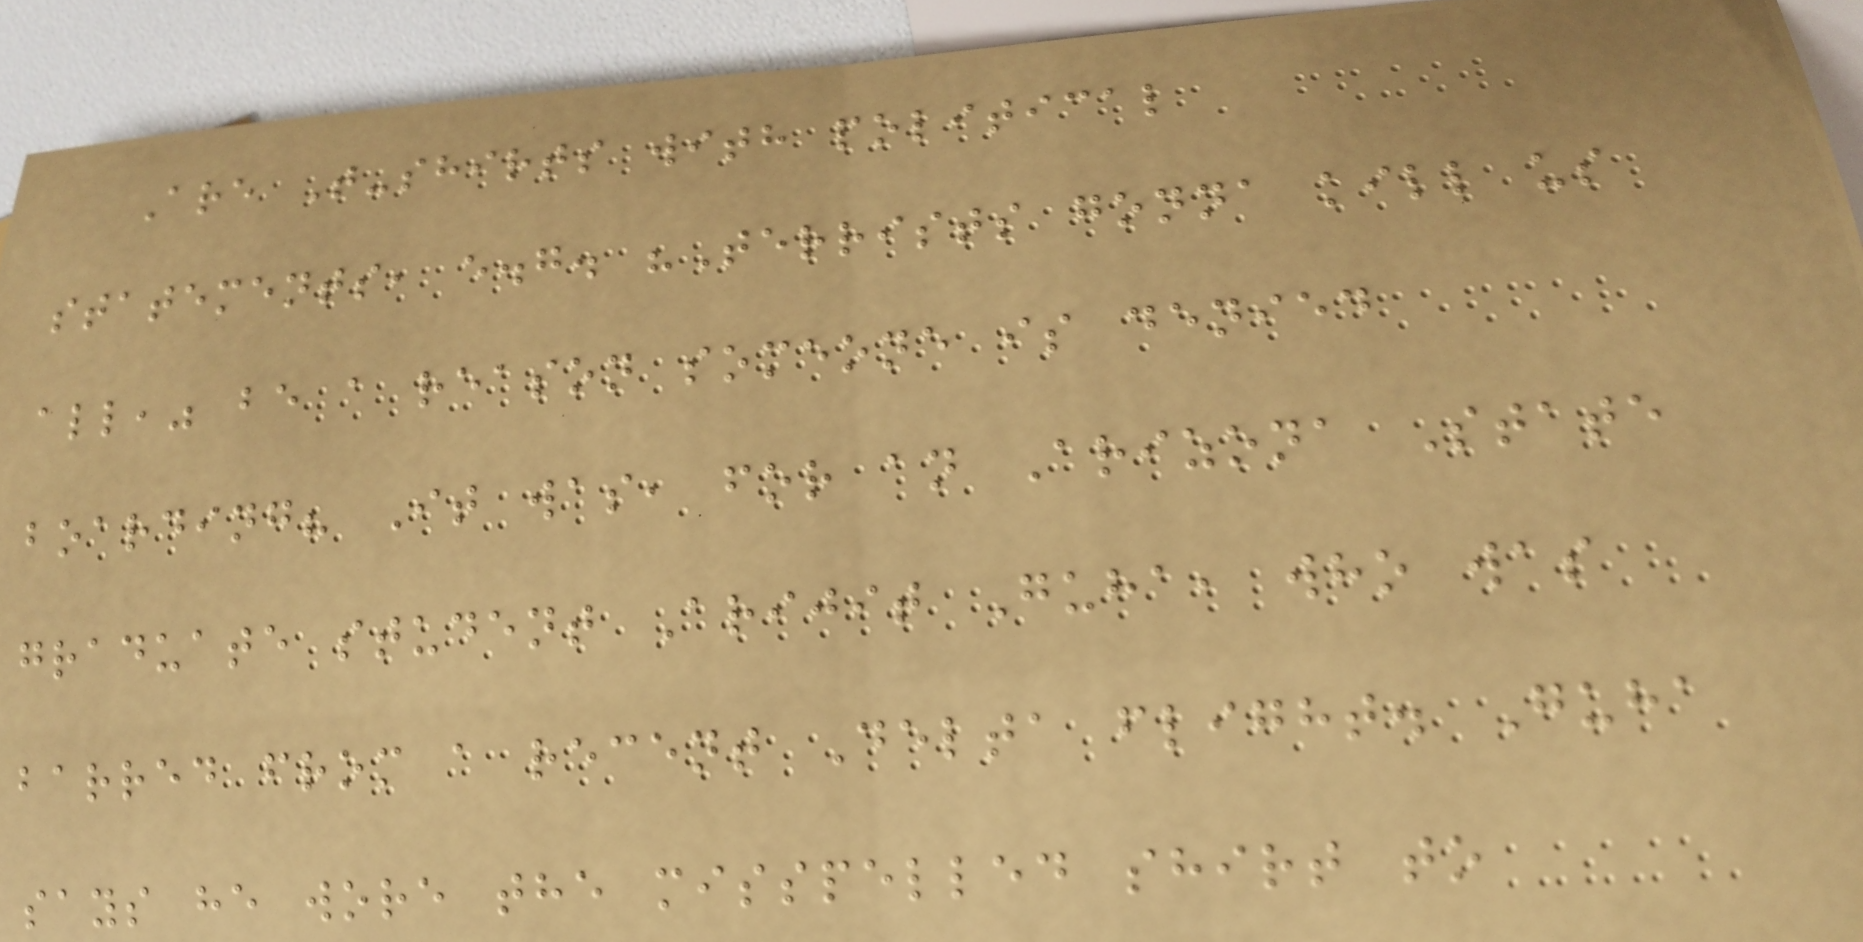Are T-shirts with political
statements, e.g. "Terrists gonna kill us
all," be a reason someone is denied
boarding? It was, for an Arizona State
graduate student Arijit Guha, who was
barred from a recent Delta flight. Guha
says he wore the misspelled shirt to
